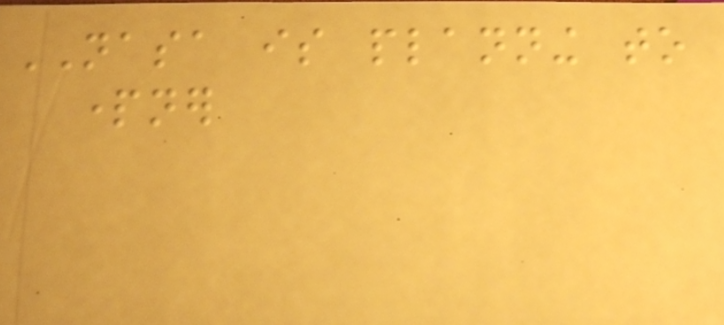NASA is planning to
partner
